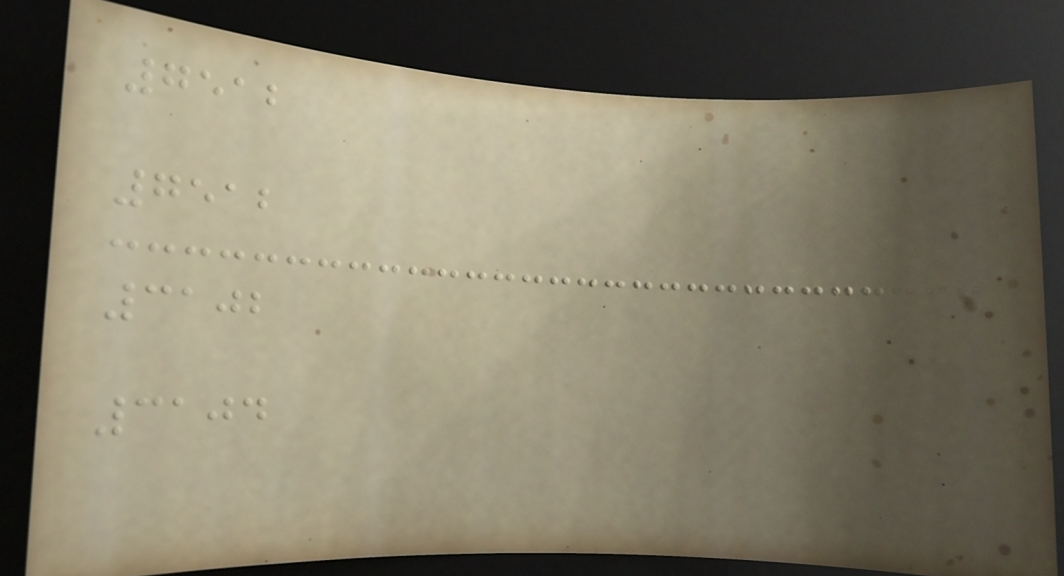7512
7512
3102
3104
